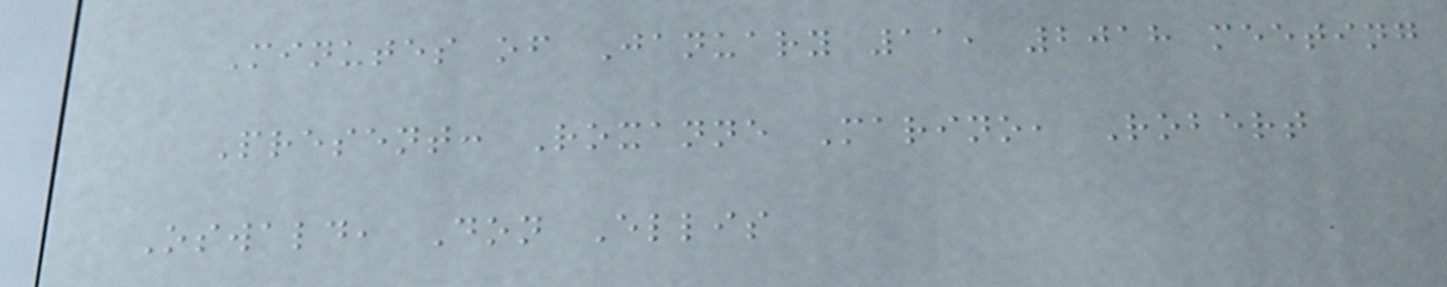Minutes of January 11, 2018 meeting
Present: Roxanne Marino, Robert
Oswald, Don Ellis
